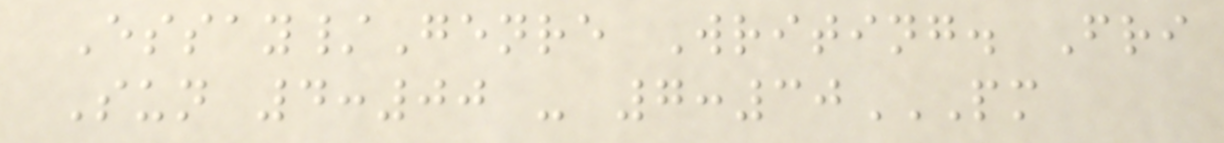Essay/Genre Writing. Fri
Sun 4:00 - 7:30PM
